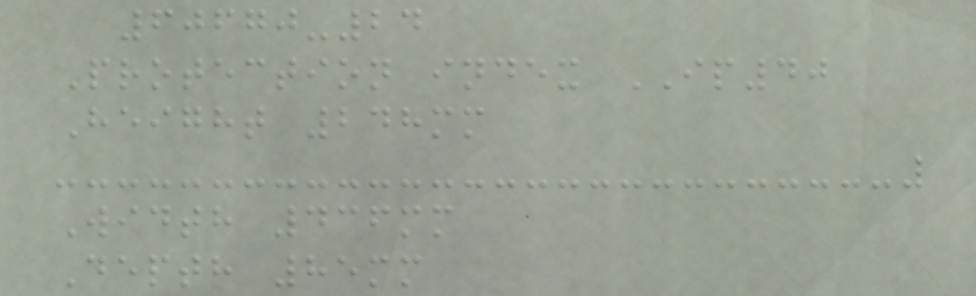60670-24
Protection index IP40
Height 248mm
Width 436mm
Depth 85mm
